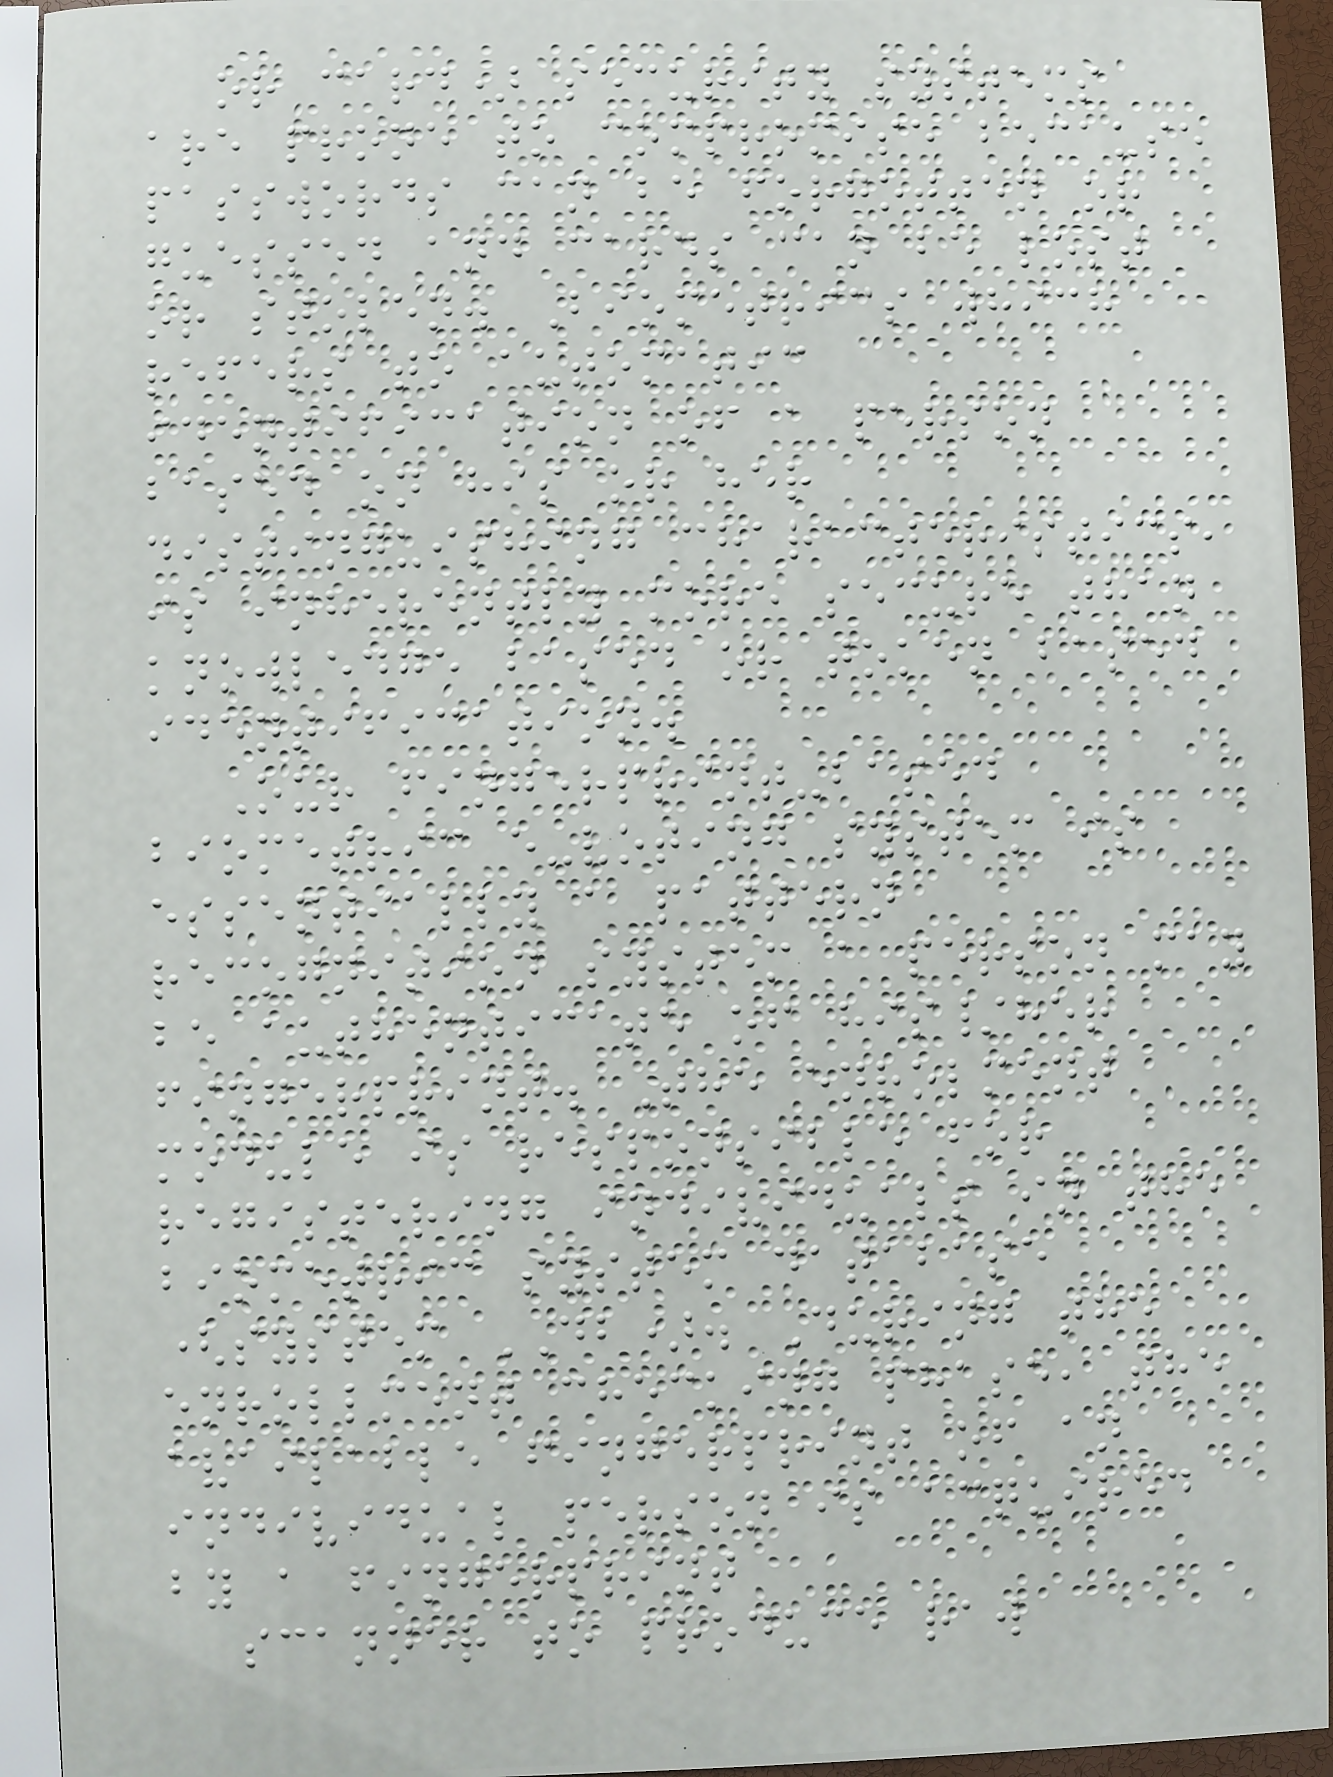or card) security systems
are prone to compromise because
passwords can be forgotten or
guessed and cards can be lost
or stolen. Biometrics which
refers to automatic
identification of a person
based on his or her
distinguishing characteristics,
is inherently more secure than
knowledge based or token based
identification.
Our fingerprint-based
biometric e-voting system is
essentially a pattern
recognition system a person may
be authenticate of his/her
fingerprint. The enrolment
module is responsible for
registering individuals in the
biometric system database
(system DB). During the
enrollment checking phase, the
available fingerprint of an
individual person is acquired
by a fingerprint
scanner to produce raw
